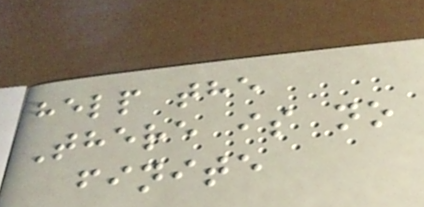help the
There is no
finite
